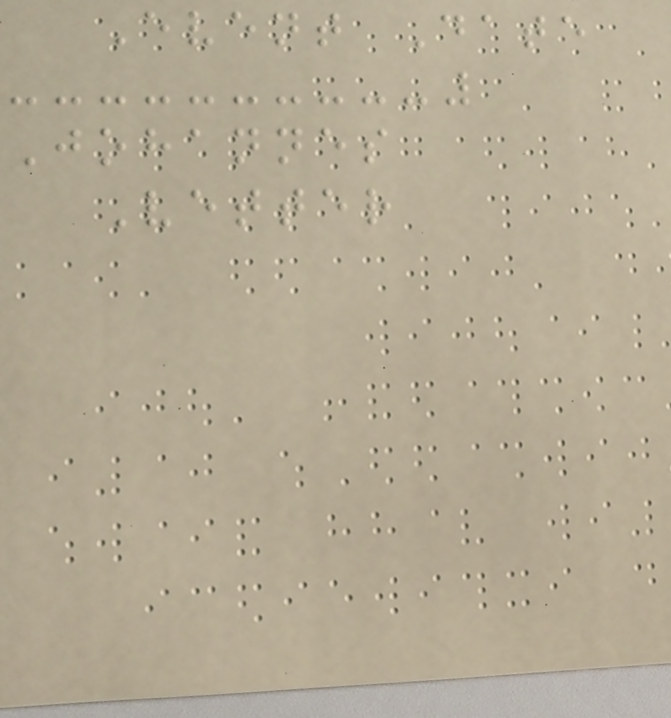Event Date
Johannes
Vetter
